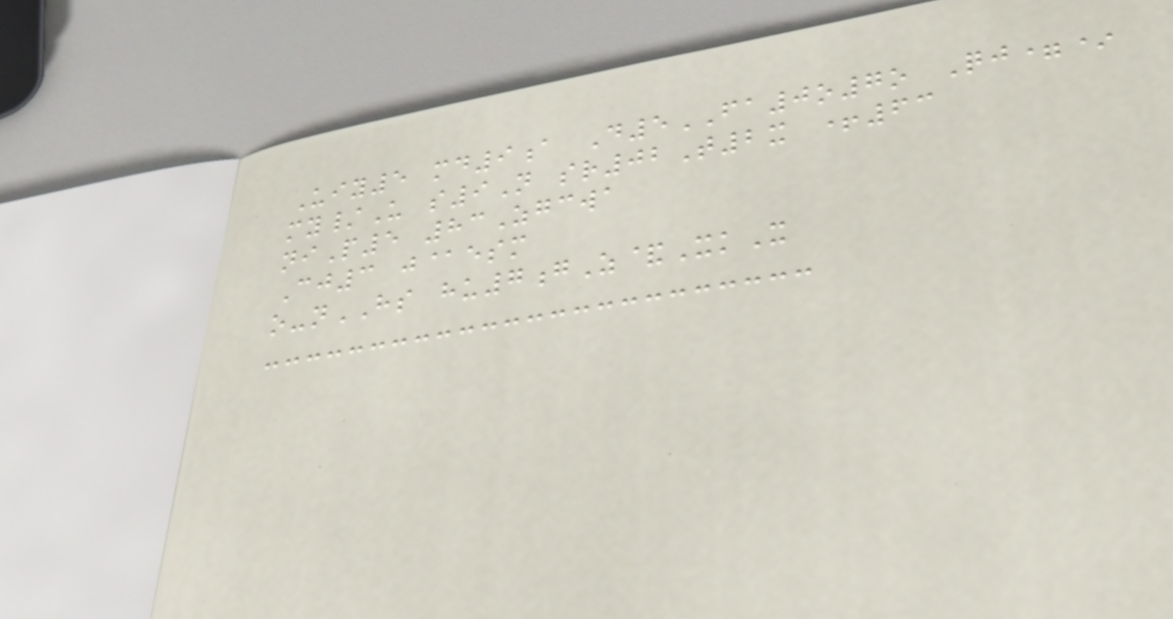Uiy5 md9a D5FA0o7o Qj=*
my/U s9N sr02T2x +63
niP5 83Zgcwa
Cj3 j@esm
o-nHS hu7gZ&XkX
